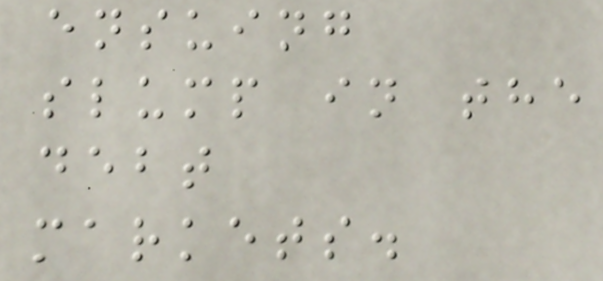ensuing
slump in the
debt
markets.
